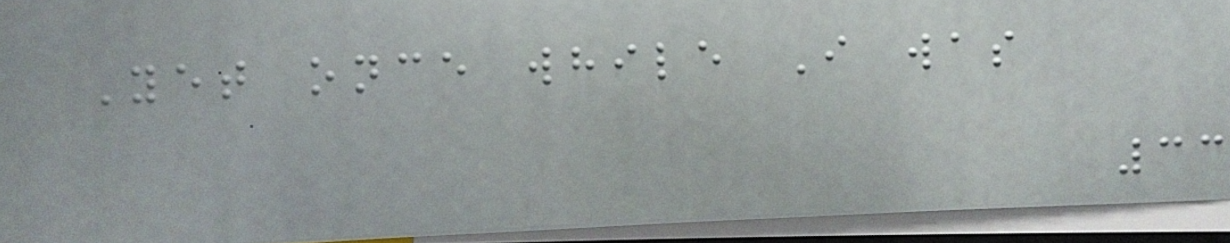Yet once while I was
33
